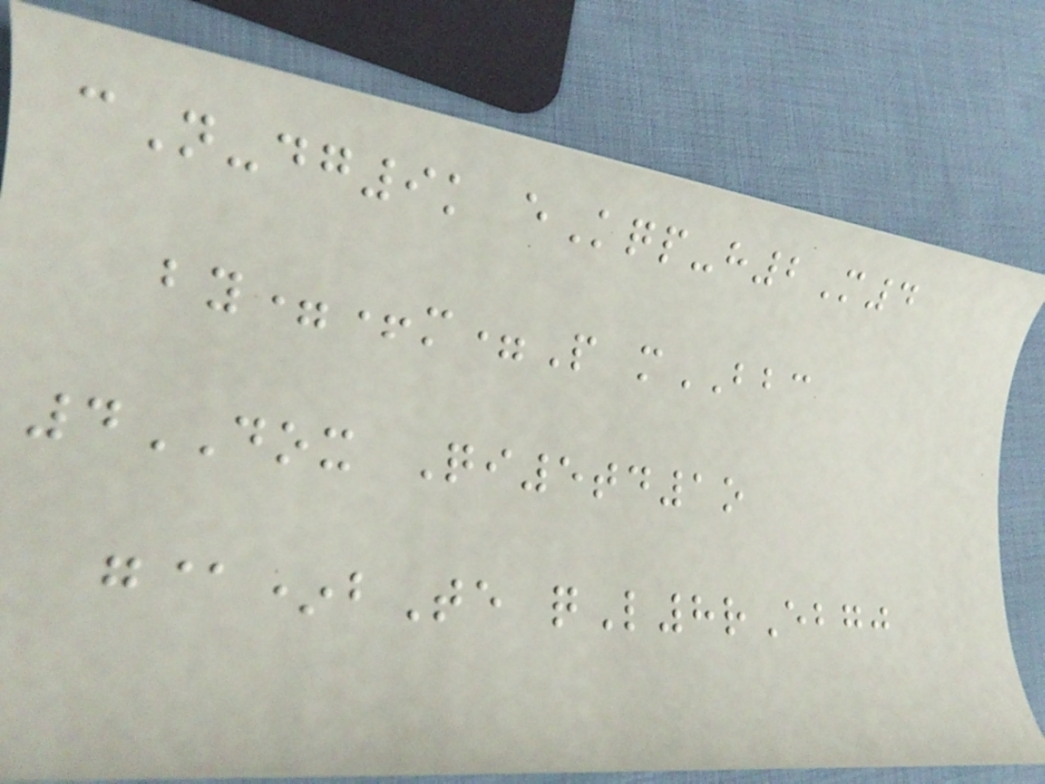cN-dg9k eKqp-h2M4
by=+m=P mBBC
4DOX Qi5td1o
g@*bTe qL8rEbgj
